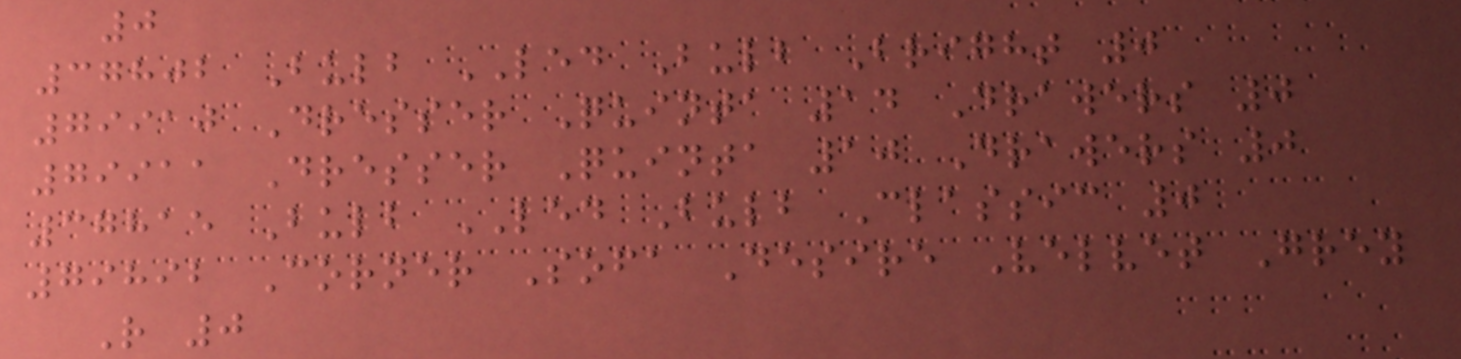0
37802 Bulb LED Bulb Bright 0
79910 Dresser Quinta 14 Drawers 0
79911 Dresser Quinta 10 Drawers 0
37815 Bulb LED Bulb Classic 0
79892 Corner Sofa Desire Velvet Grey
R 0
